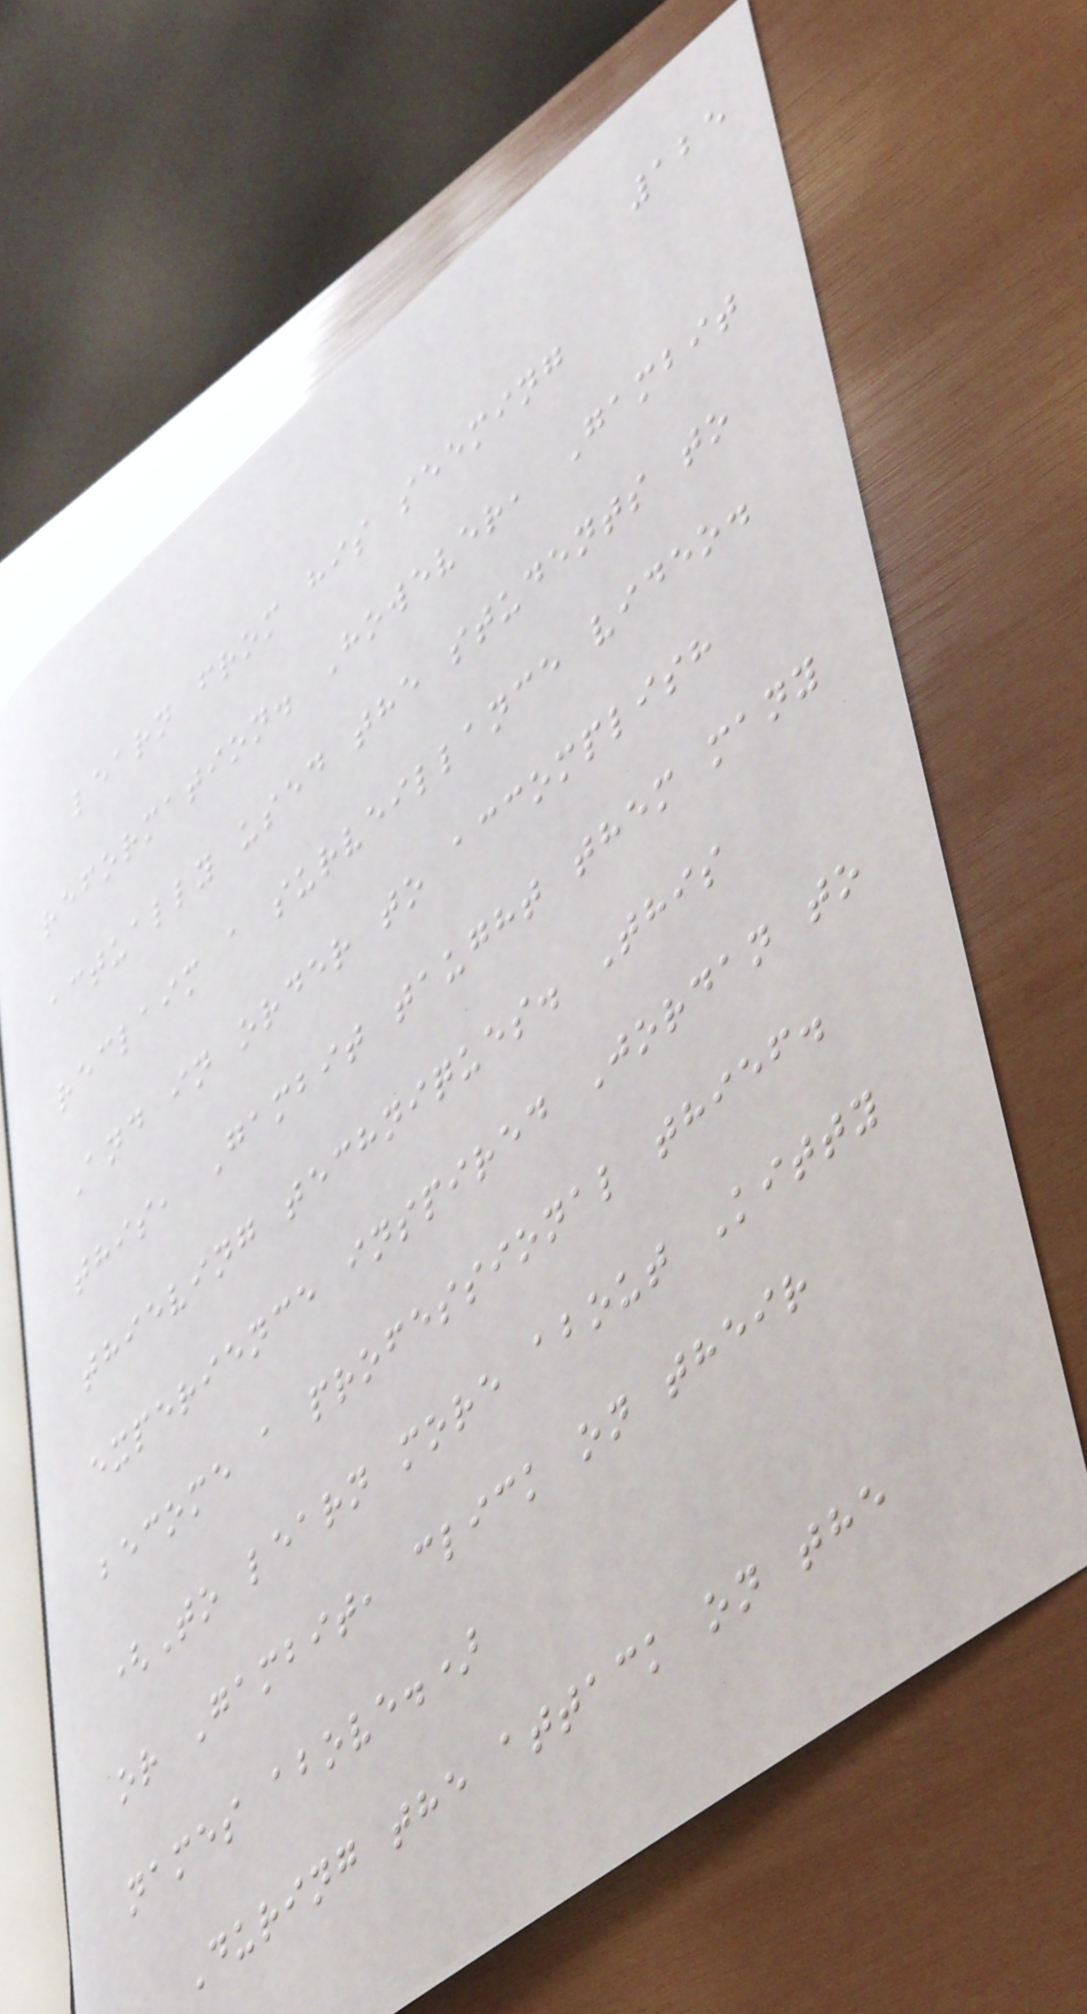125
learn from his seeming
reformation. However, Gambit
actually used the students to
reclaim a surveillance video.
And in order to accomplish
this, Gambit taught them many
thieving techniques. This
experience inspired Jordan to
become a professional thief.
(To learn more about Kitty
or Gambit, click on their
names above.)
During the attack on the
